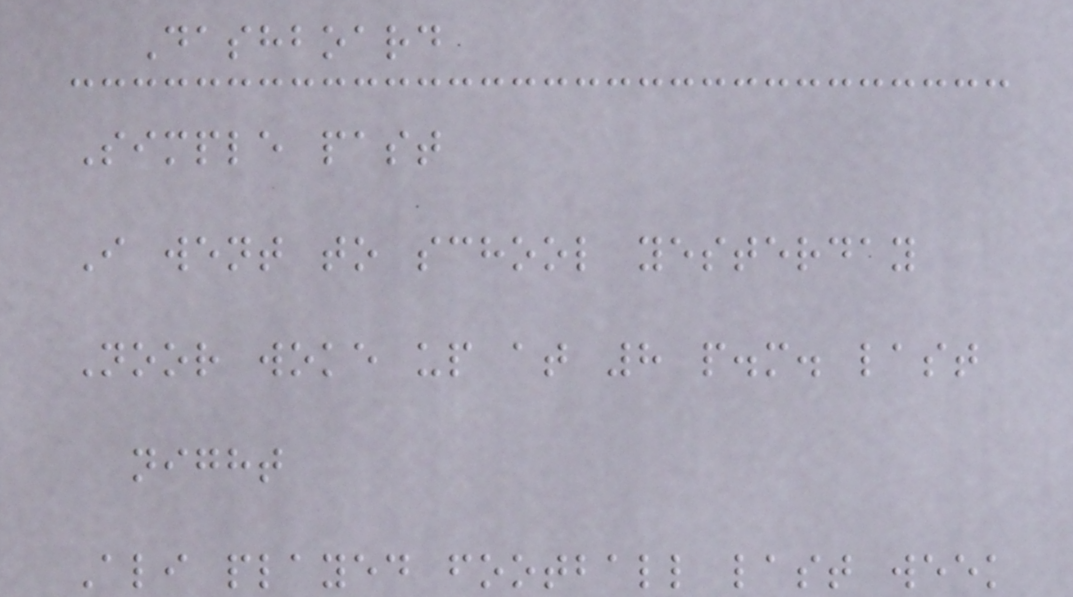Dashboard
Simple past
I went to school yesterday
Noor woke up at 8 p.m. last
night
Ali played football last week
